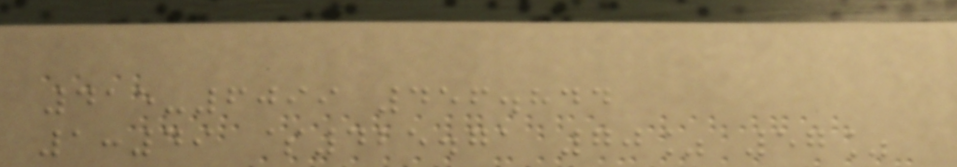415-6099 456.844
1:49 $425.71 70% 57%
